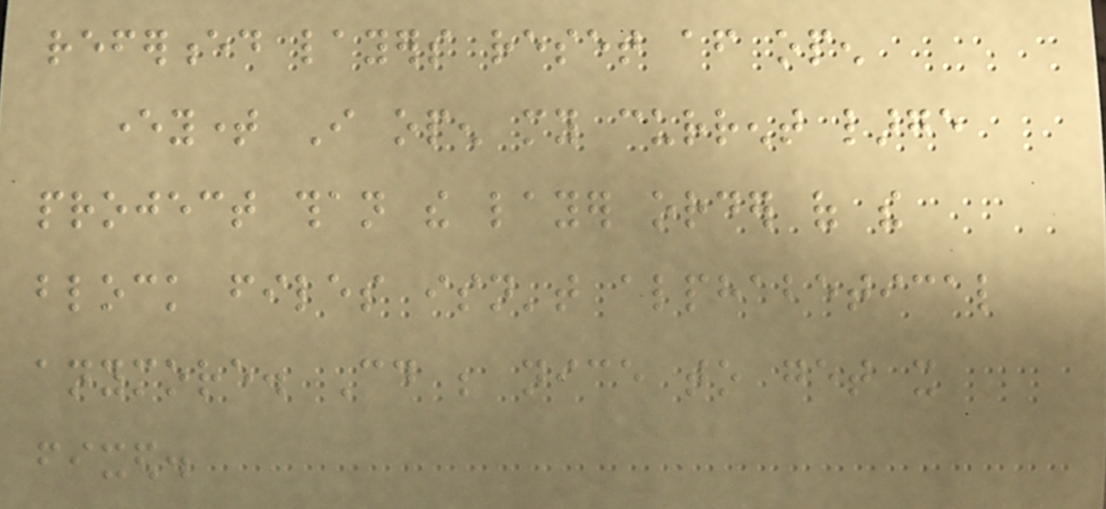referenced layers reset after open
everytime I open my current large
project than the layer order of the
block files isn't alphabetical
anymore. Could be nice to get it
fixed.
